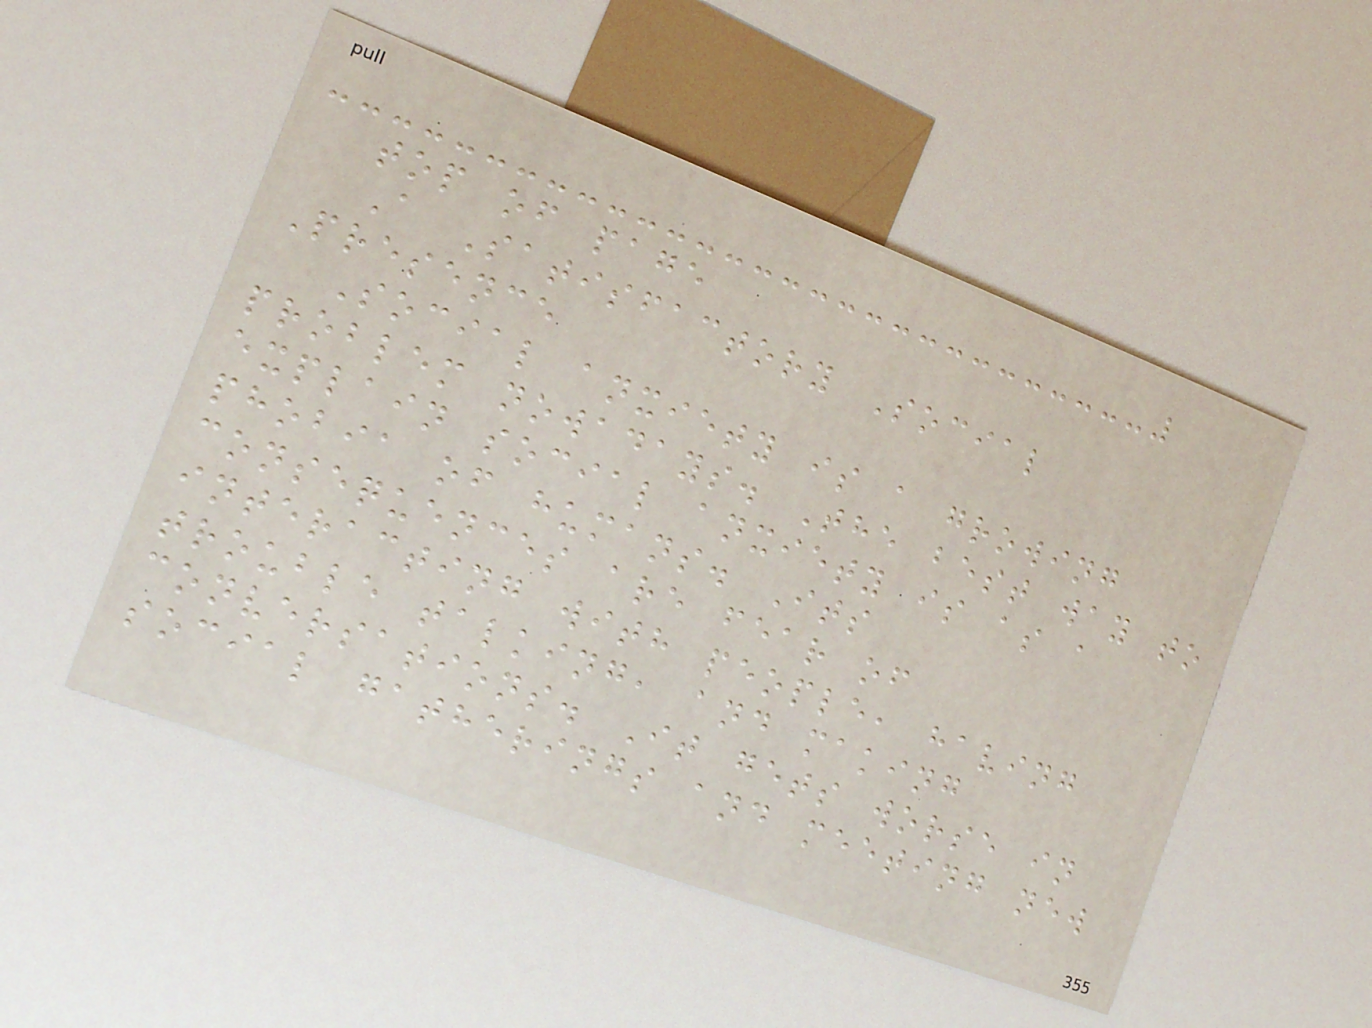top of page
A Satisfactory Social
Presence
Social anxiety is a growing
problem nowadays. The best way to
explain social anxiety is as a
phobia of humans. Its
consequences are fear of
interacting with people, having
trouble talking, and making
conversations. It gets worse in
social gatherings and meeting new
